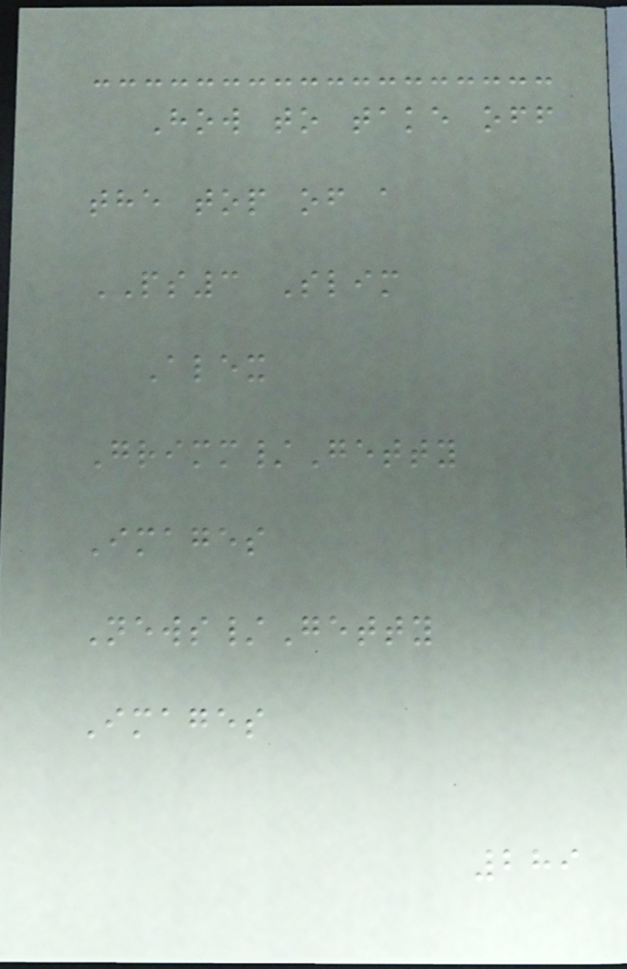How to take off
the top of a
PS3 Slim
Alex
Grimm/Getty
Images
News/Getty
Images
289
